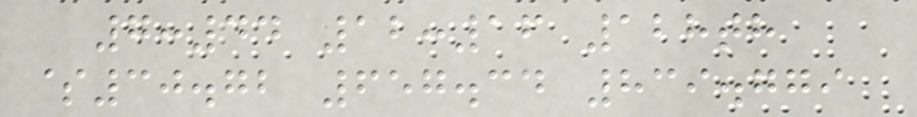7:44 12:16 128th
$30.72 657.34 839.779
